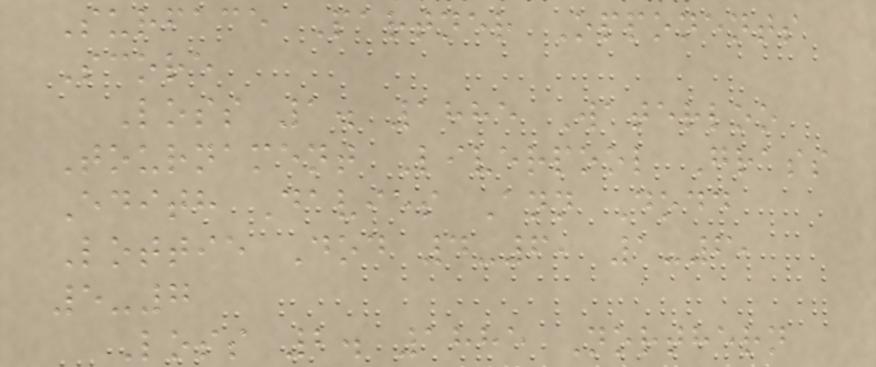Surface Partner Opponents
Score
Loss 1. 1885 Waterloo
Tournament Liverpool Grass
Edith Davies Ann Dodd
Lottie Dod 4-6, 1-6,
5-7
Loss 2. 1885 Northern
